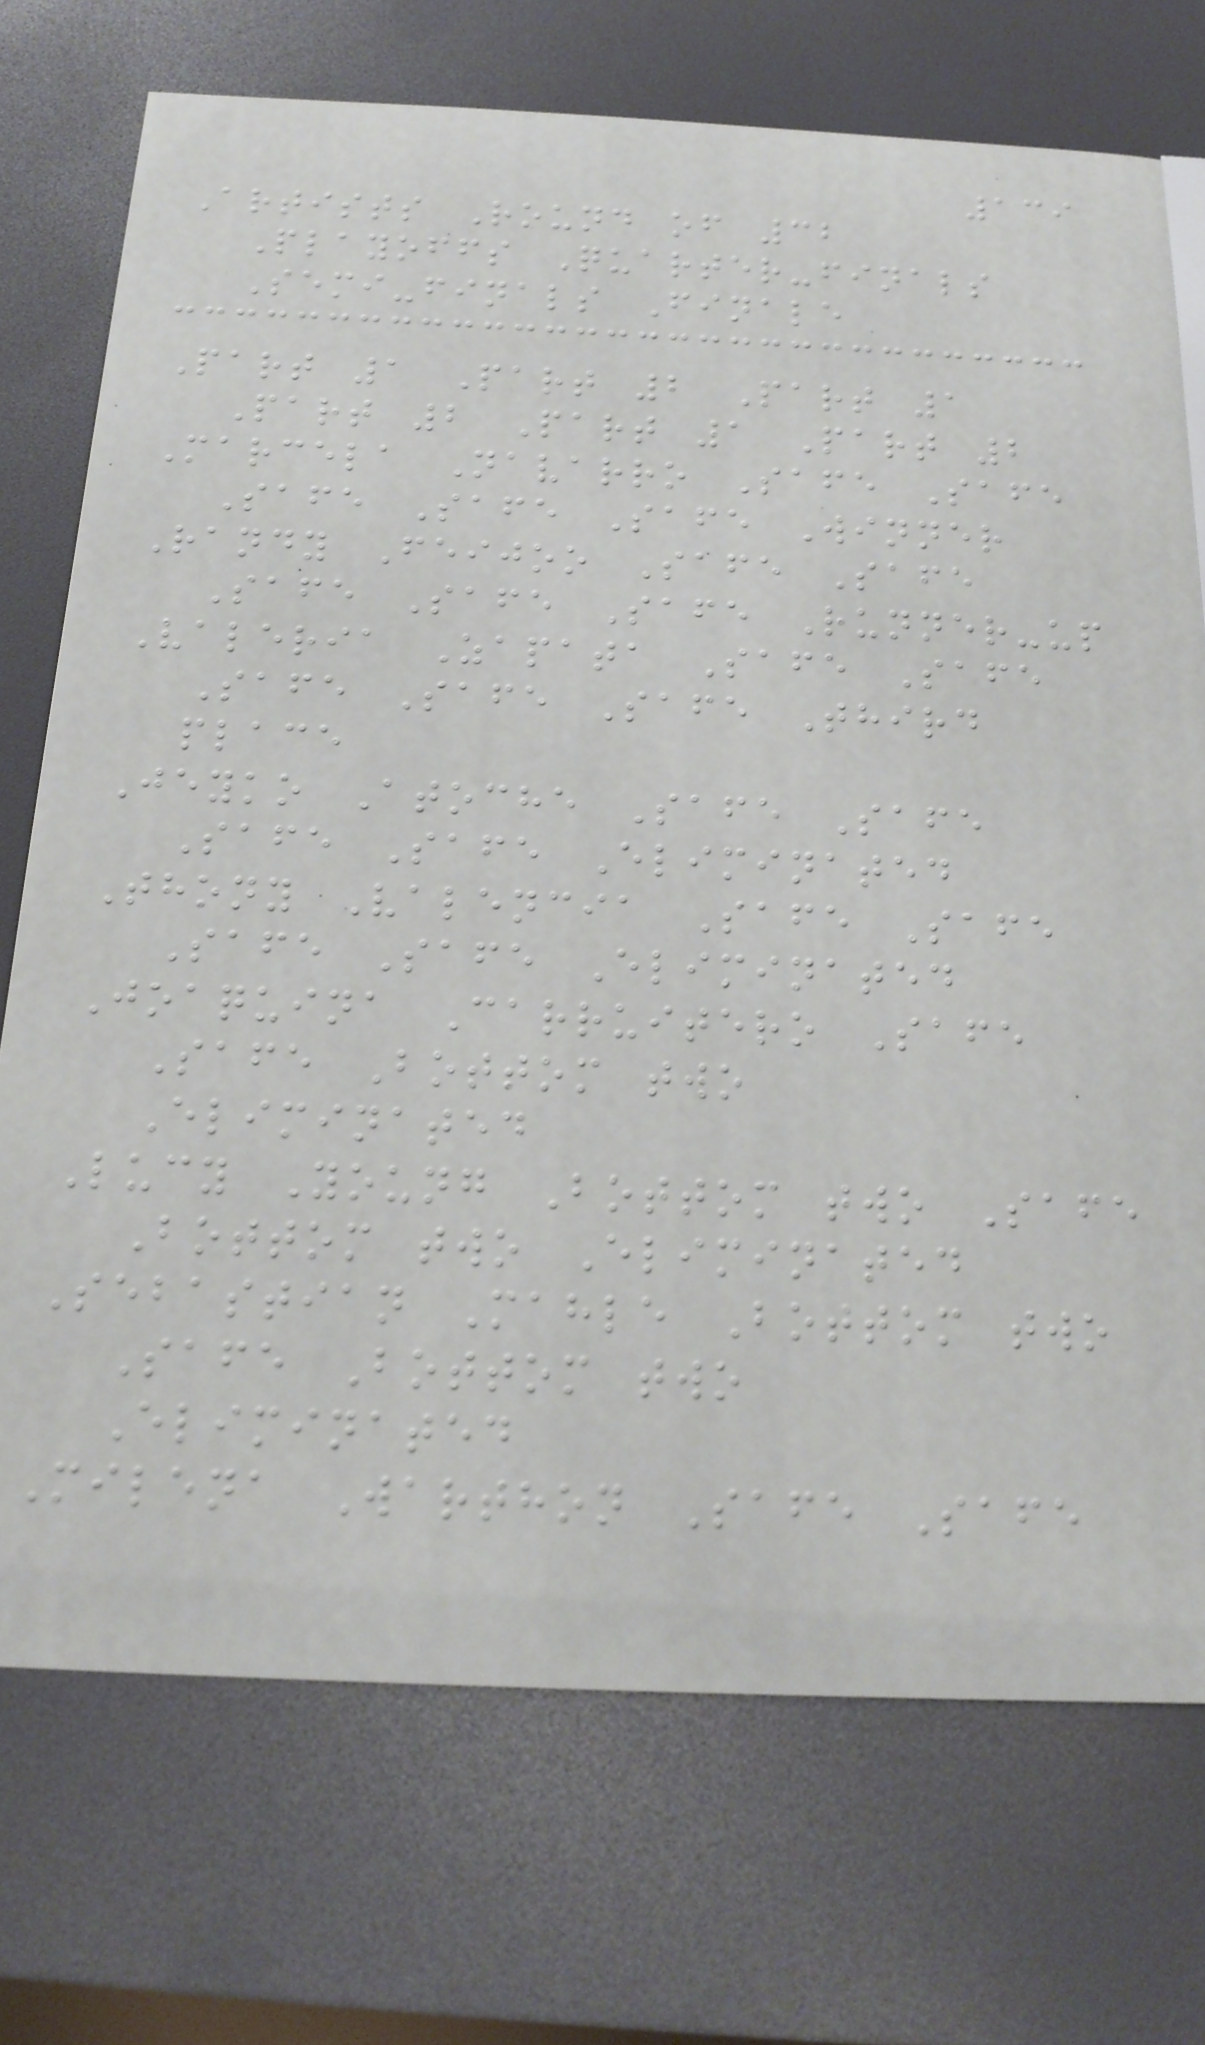139
Artists Round of 32
Playoffs Quarter-finals
Semi-finals Finale
Part 1 Part 2 Part 1
Part 2 Part 1 Part 2
Marcela Navarro Safe Safe
Safe Safe Safe Winner
Randy Feijoo Safe Safe
Safe Safe Safe Runner-up
Valeria Zapata Safe Safe
Safe Safe Safe Third
place
Jeyko Atoche Safe Safe
Safe Safe Eliminated
Thony Valencia Safe Safe
Safe Safe Eliminated
Joaquina Carruitero Safe
Safe Bottom two
Eliminated
Lucy Young Bottom two Safe
Bottom two Eliminated
Sebastian Mahle Bottom two
Safe Bottom two
Eliminated
Milena Warthon Safe Safe
